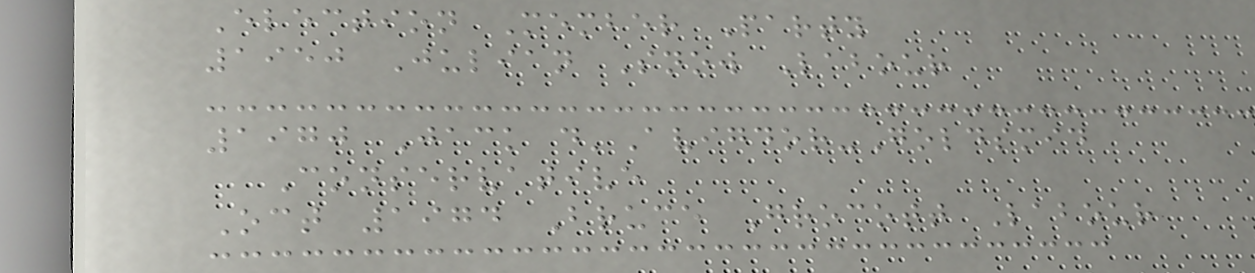Election Member Party
1950 Julian Snow Labour
1970 Jack d'Avigdor-Goldsmid
Conservative
Oct 1974 Bruce Grocott Labour
